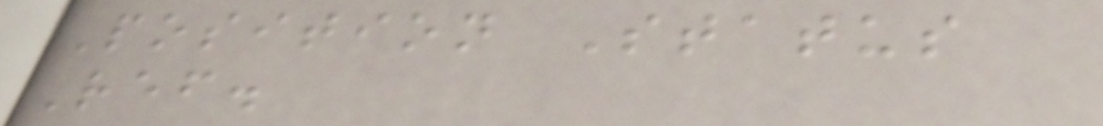Position Status
Ref.
